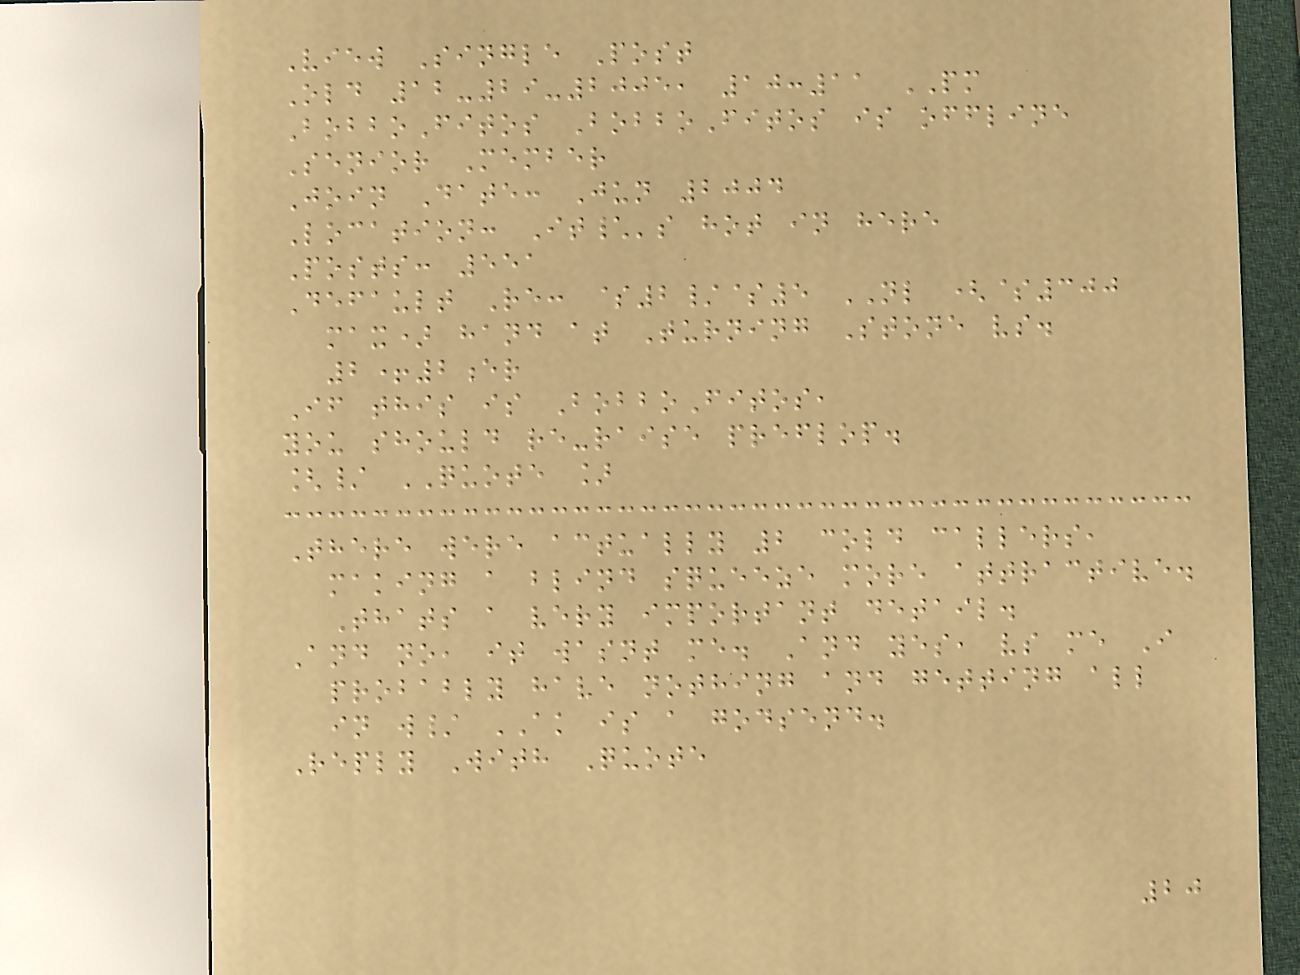View Single Post
Old 12-29-2005, 10:11 PM
BobboFitos BobboFitos is offline
Senior Member
Join Date: Jun 2004
Location: It\'s hot in here
Posts: 551
Default Re: $2/$5 NL ($300
max) hand at Turning Stone vs.
2+2er
If this is BobboFitos,
you should re-raise preflop.
[/ QUOTE ]
There were actually 2 cold callers,
making a blind squeeze more attractive.
Thats a very important detail.
And no, it wasnt me. And yes, vs me I
probably have nothing and getting all
in w/ AK is a godsend.
Reply With Quote
20
